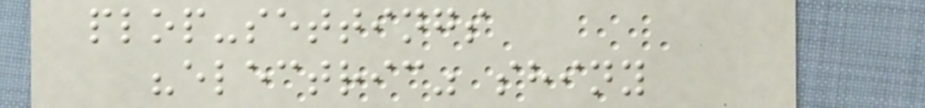plop-settings
"electric" shiny
